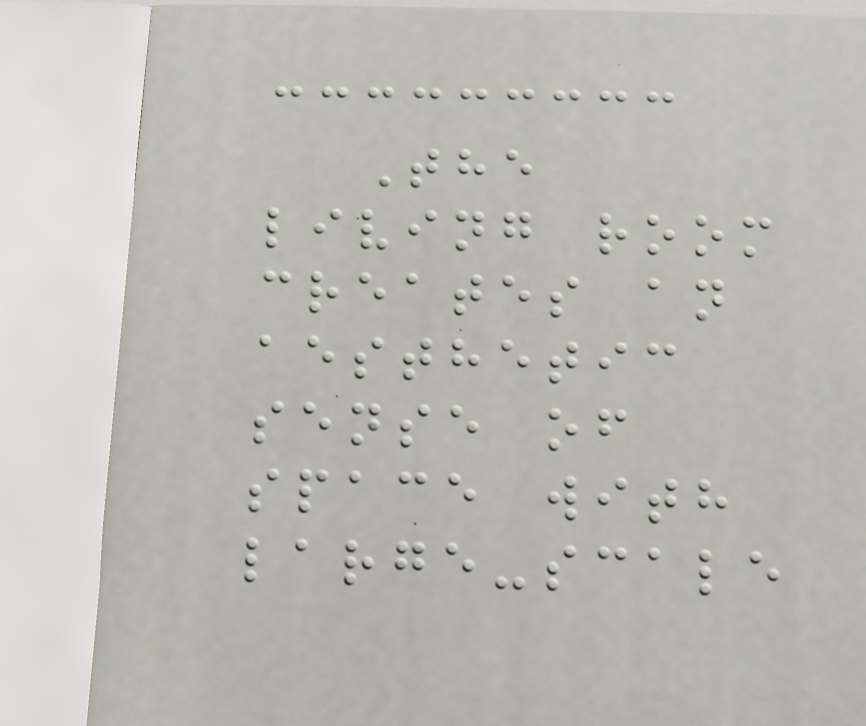The
living room
creates an
aesthetic
sense of
space with
large-scale
